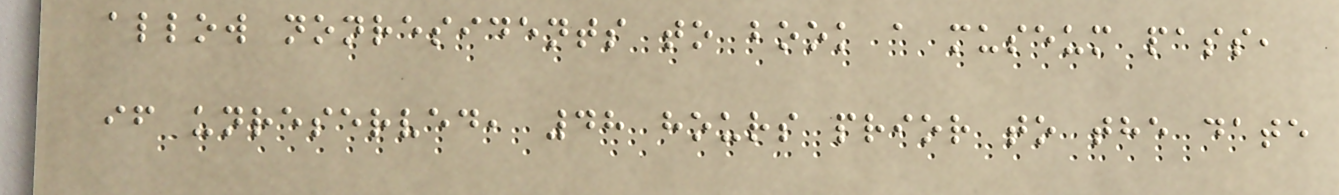allow nonresidents to book a museum pass,
if unreserved, 48 hours prior to the date
